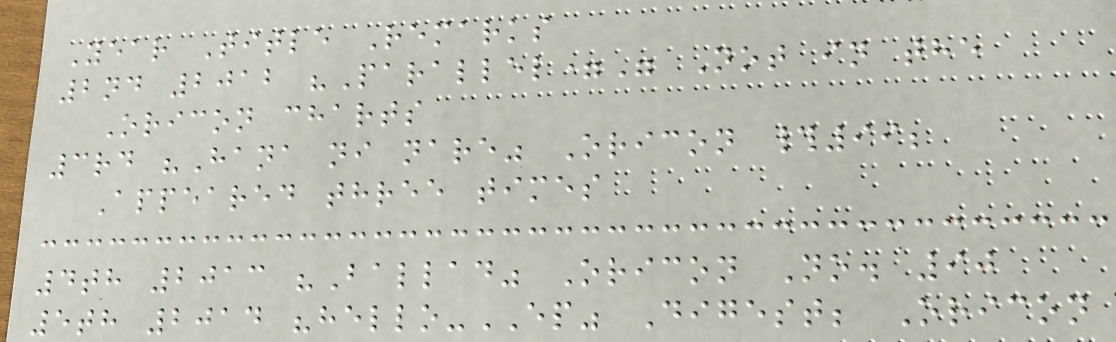Year Title Remarks
2nd 2012 "Parallel=" Not in the
Oricon charts
3rd "Hana ni nare" Oricon #99;
Appeared three times
4th 2013 "Ballad" Oricon No. 90
5th 2014 "hello-EP" Digest; Oricon
